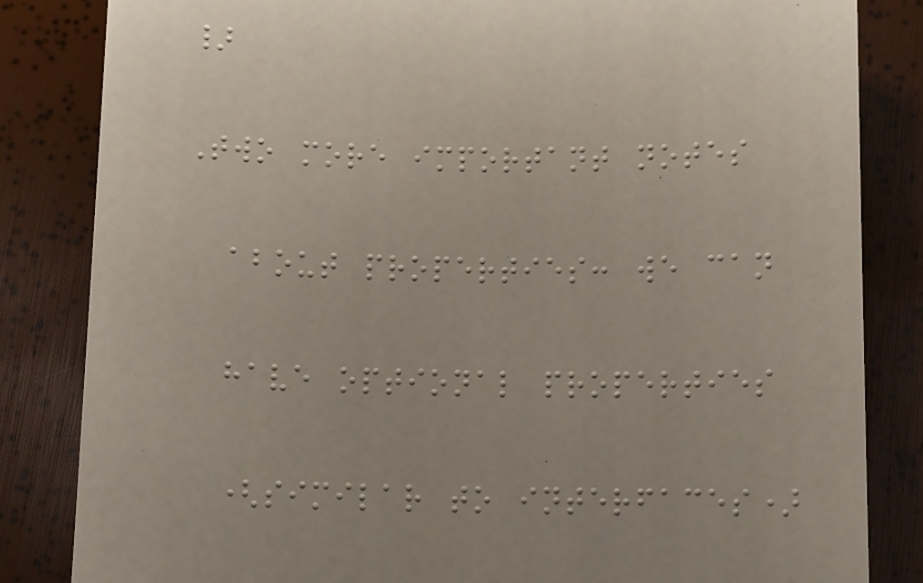}
Two more important notes
about properties: we can
have optional properties
(similar to interfaces)
